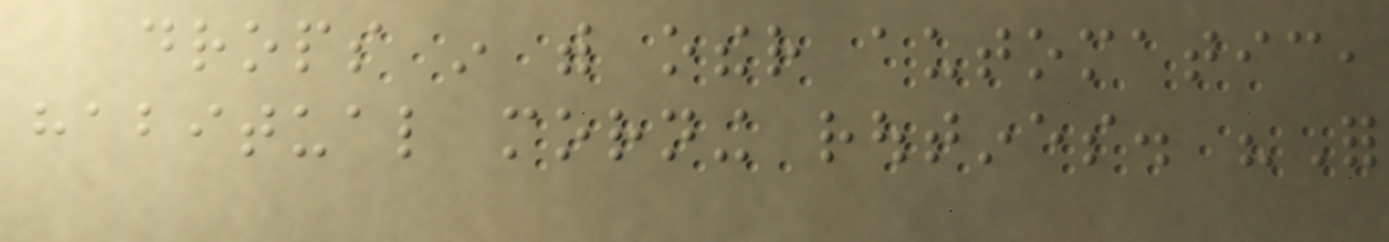drops in with other automatic,
habitual morning routines. "For
